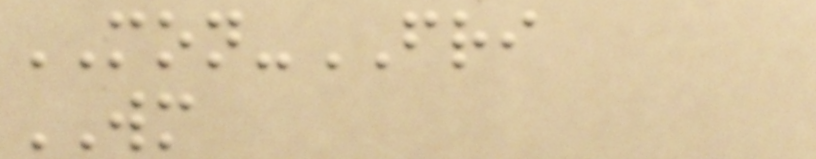MON-FRI
WM
